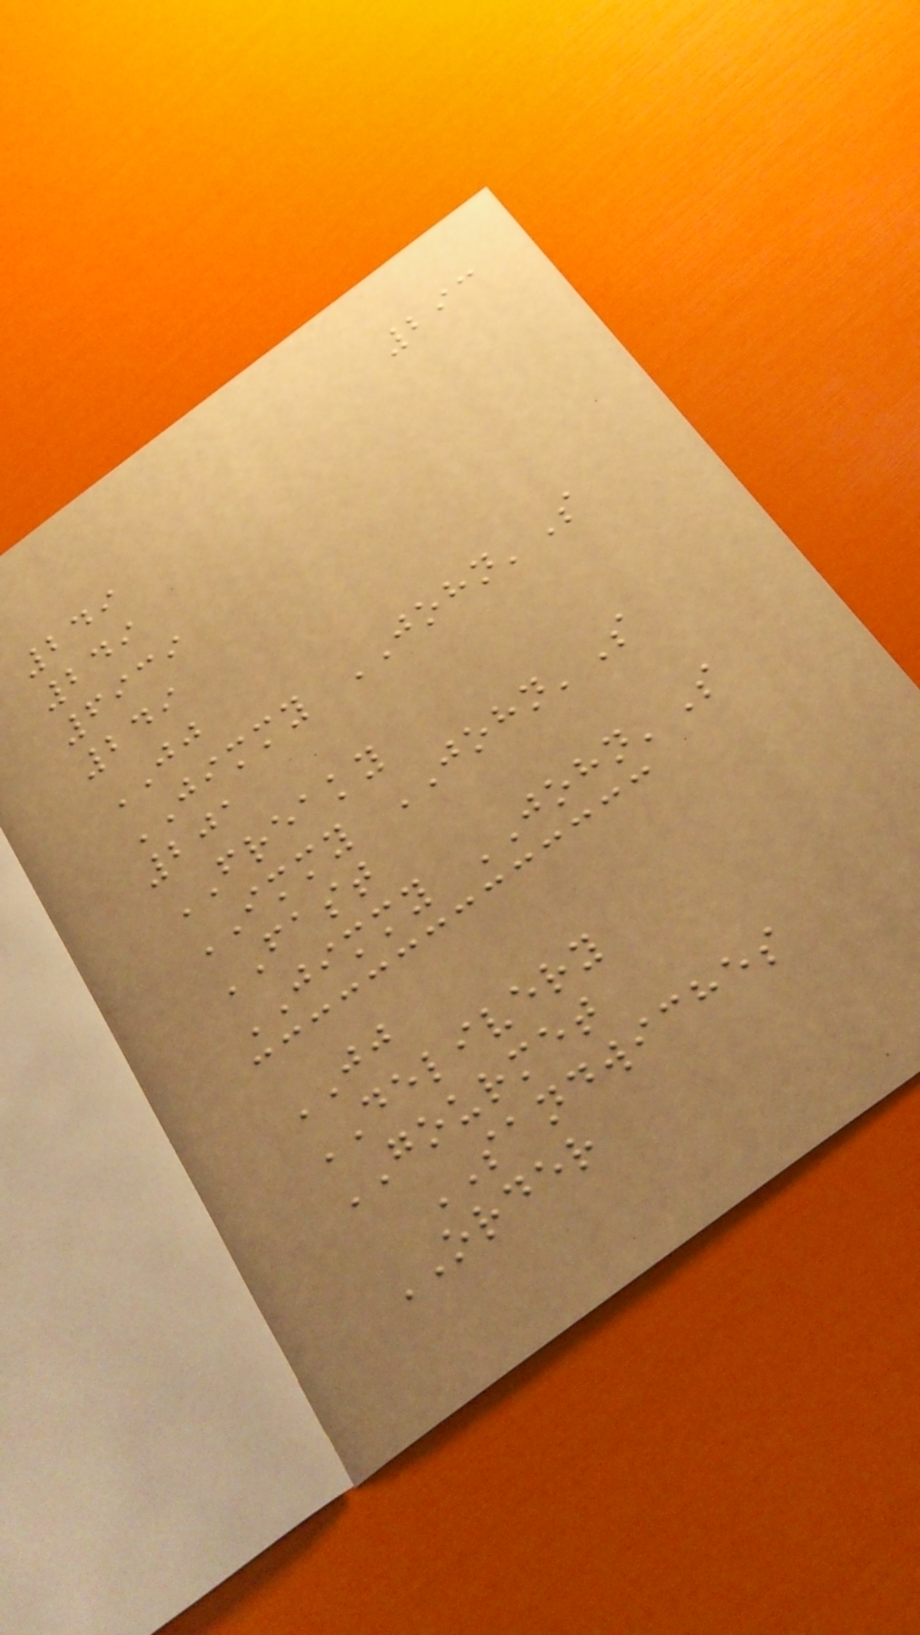293
249
249
6939
249
JJ
JIMMY JOHN'S
201
FREAKY
IMMY JOHN'S
FAST
JIMMY JOHN'S
JJ
DELIVERY
GOURMET
SANDWICHES
ORDER
